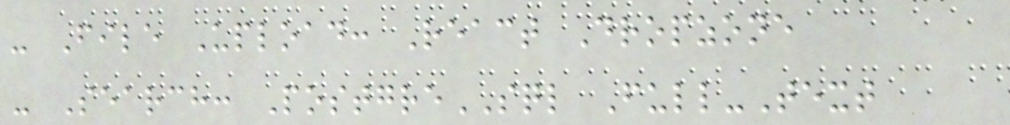- File Upload: React Dropzone
- Search: PostgreSQL Full-Text
